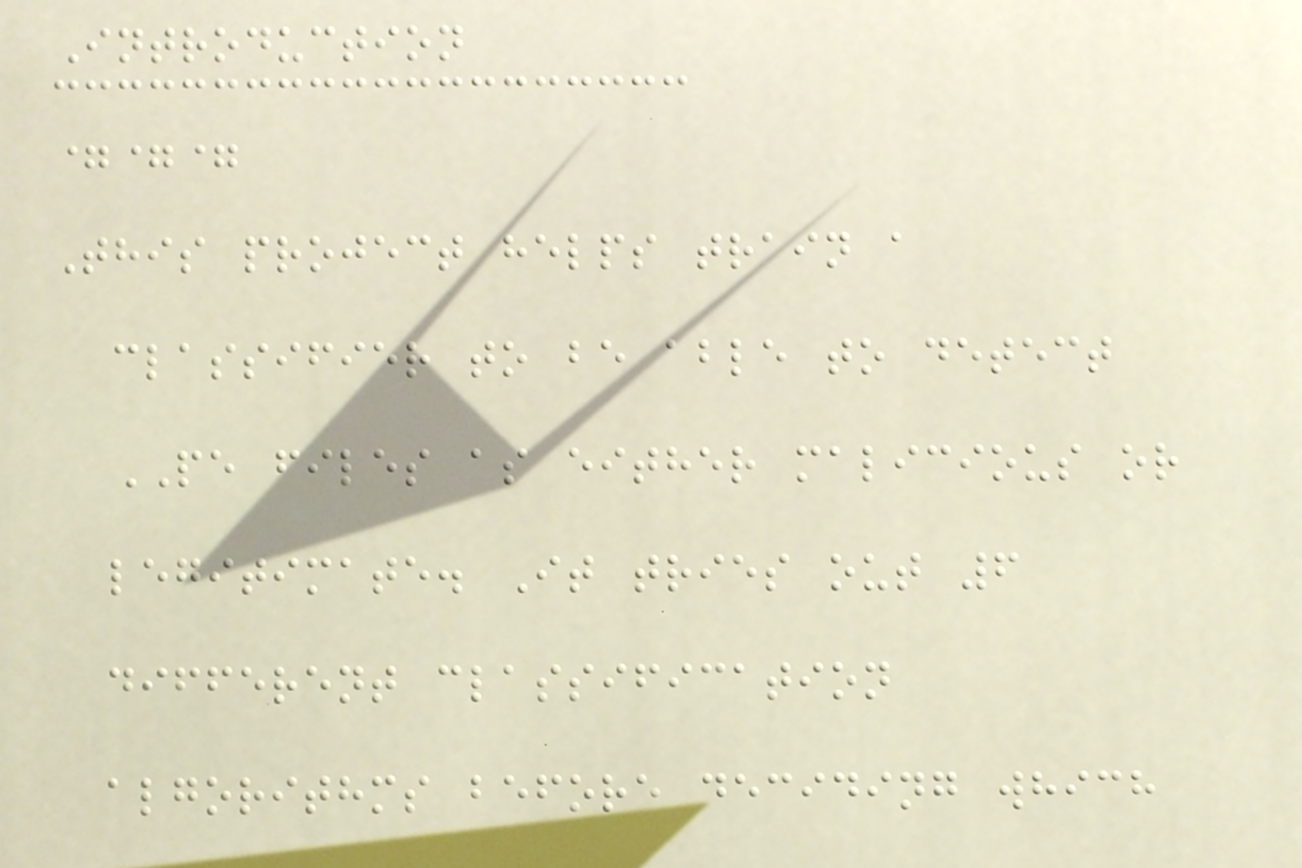Introduction
===
This project helps train a
classifier to be able to detect
PE files as either malicious or
legitimate. It tries out 6
different classification
algorithms before deciding which
